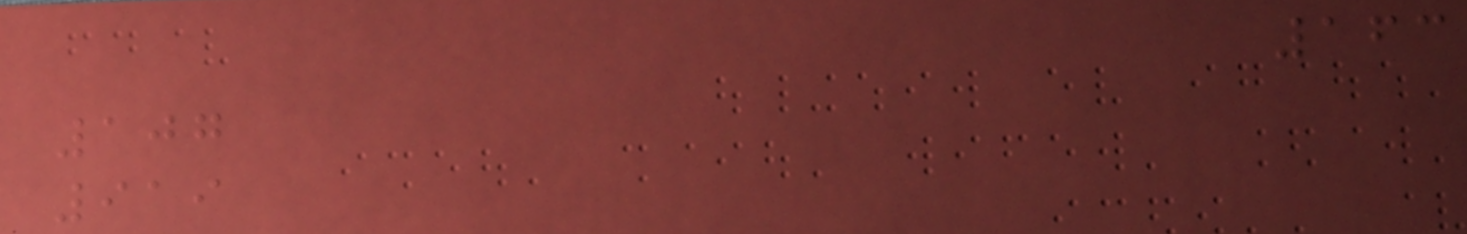163
107
919
